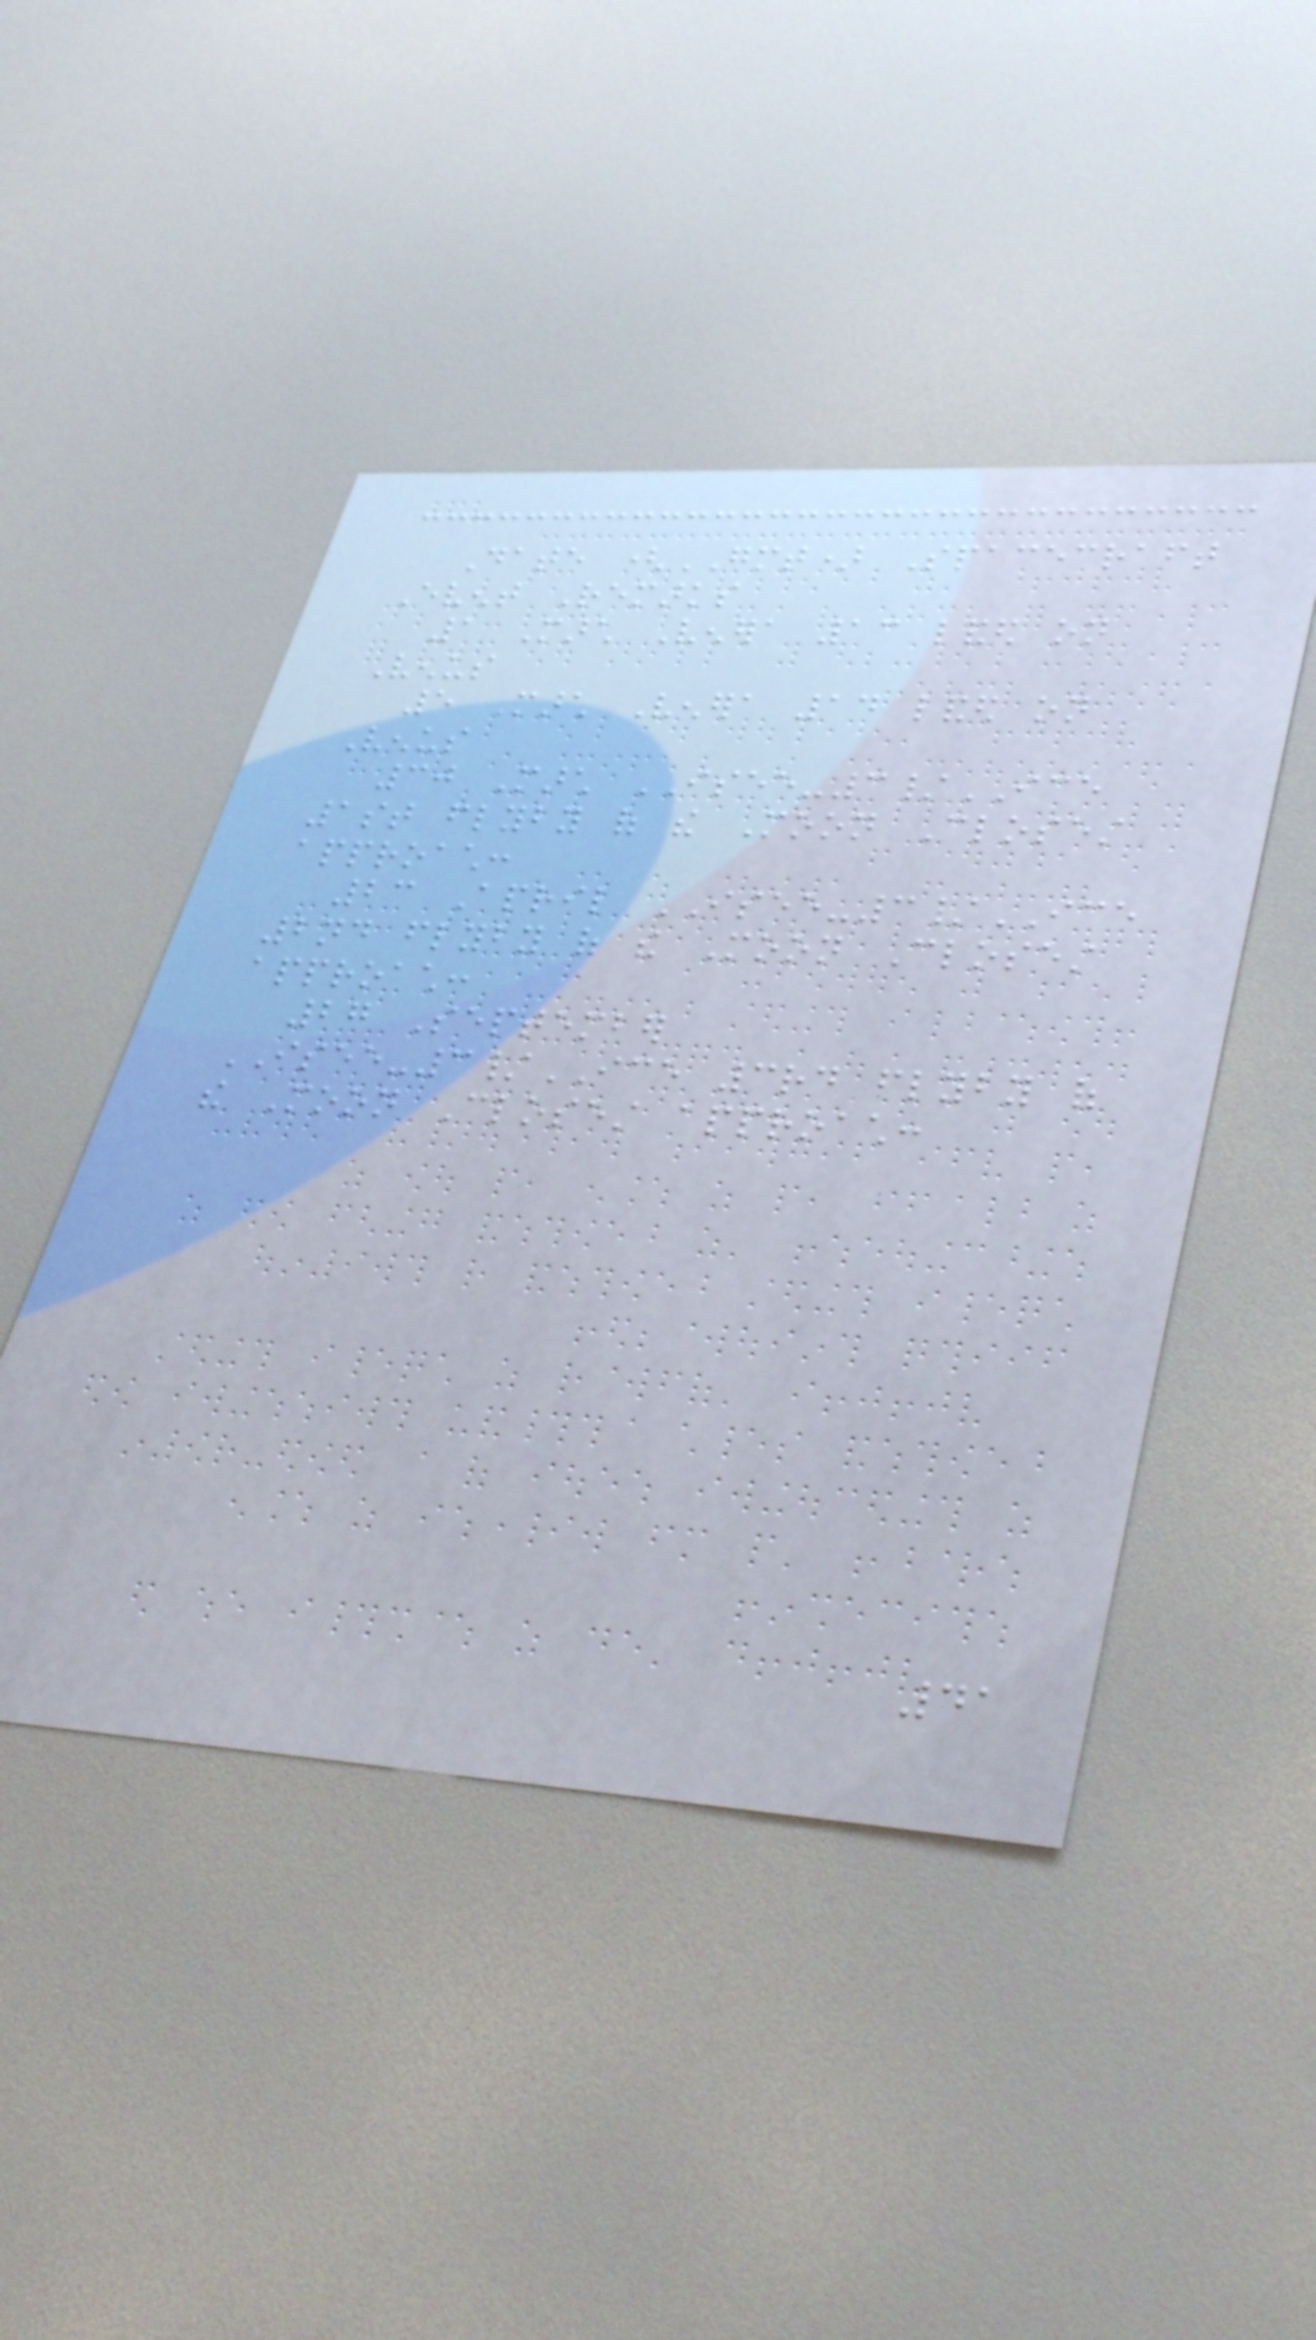Date (GMT) Spacecraft
Event Remarks
1 March Venera 13 landed on
Venus
5 March Venera 14 landed on
Venus
30 March ISEE-3/ICE
1st flyby of the Moon Closest
approach:
23 April ISEE-3/ICE
2nd flyby of the Moon Closest
approach:
27 September
ISEE-3/ICE 3rd flyby of
the Moon Closest approach:
41
